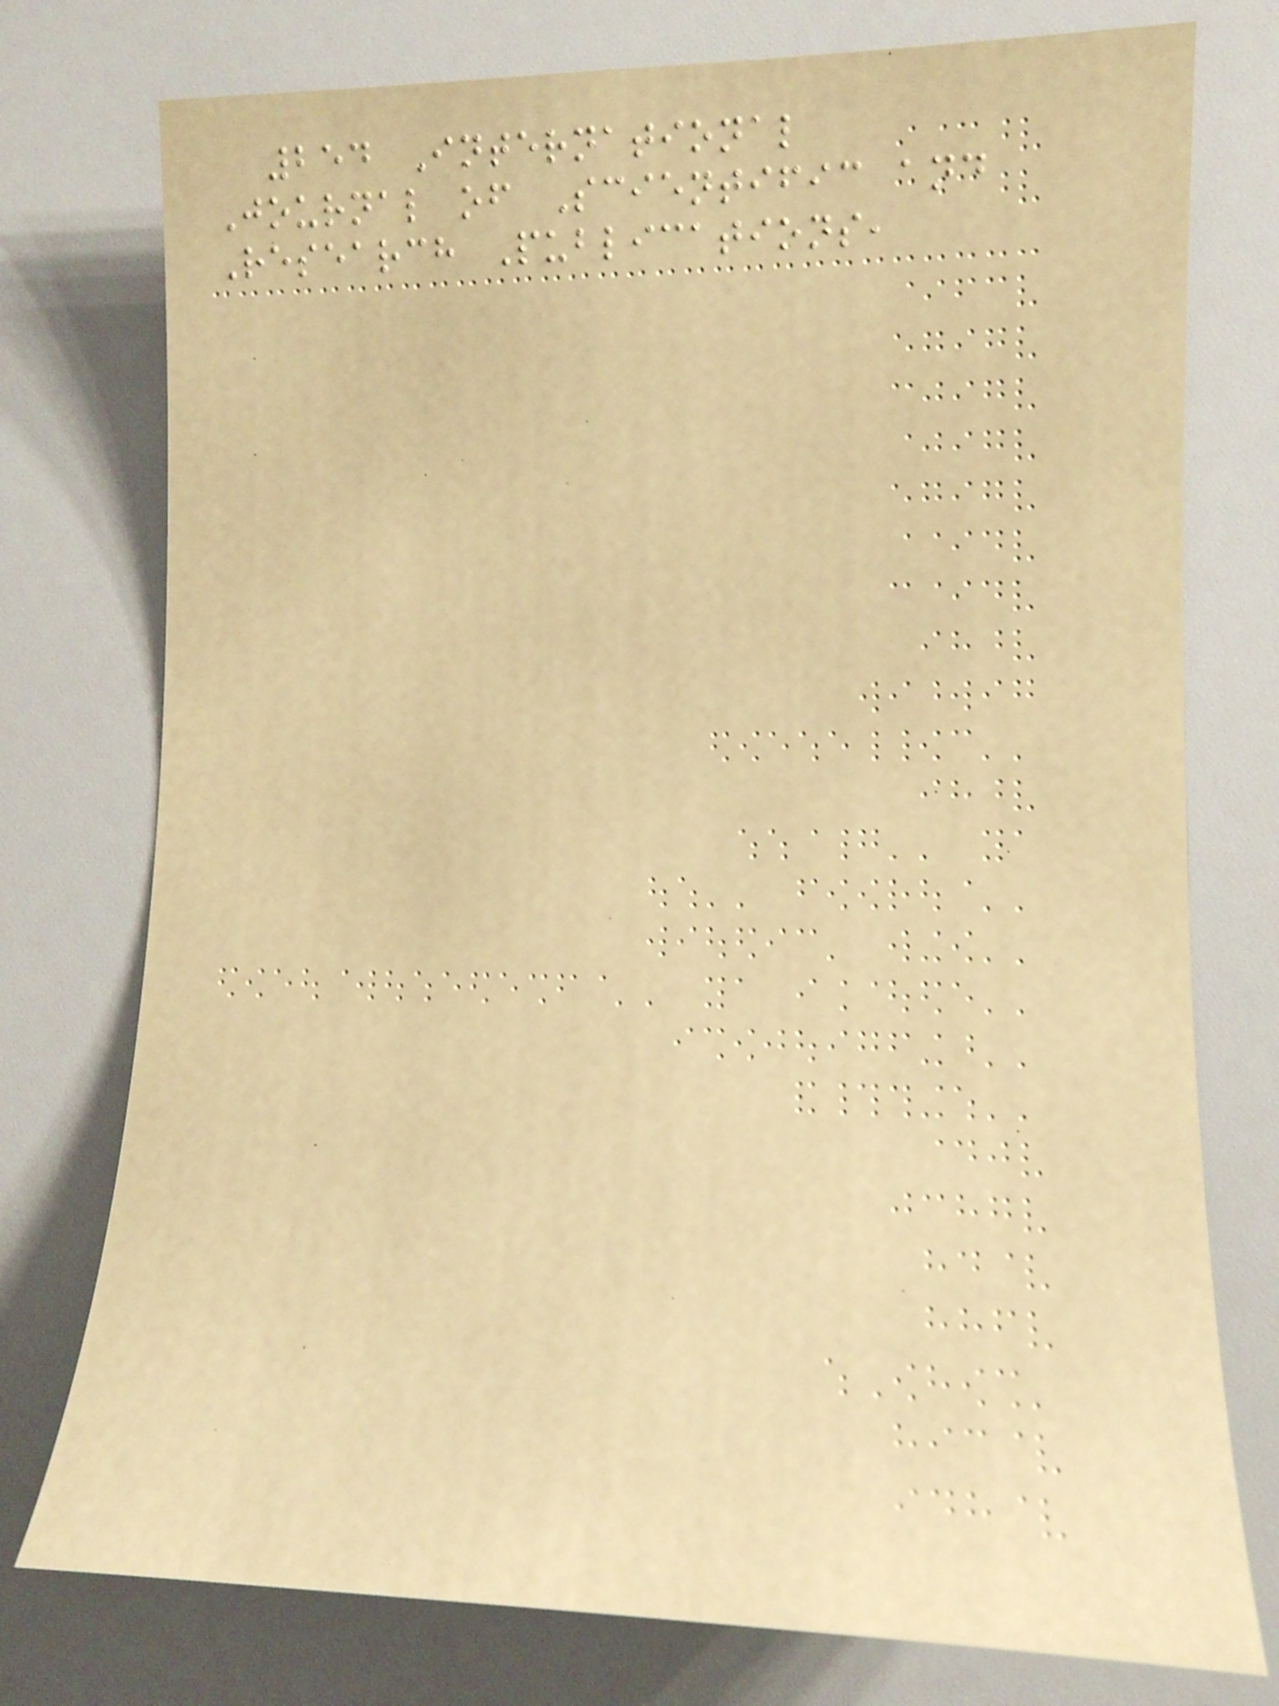254 International
Journal of Scientific and
Research Publications,
